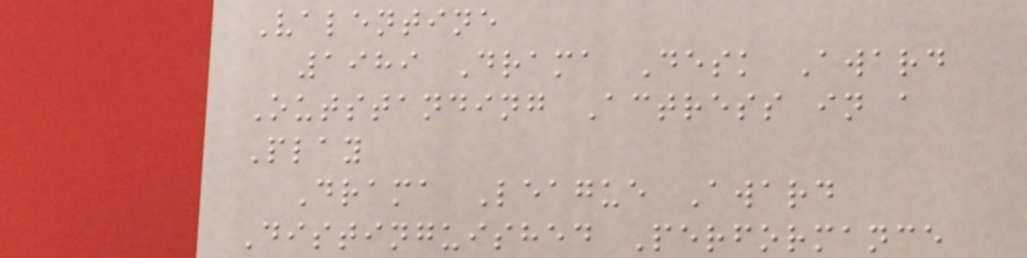Valentine
1989 Drama Desk Award
Outstanding Actress in a
Play
Drama League Award
Distinguished Performance
